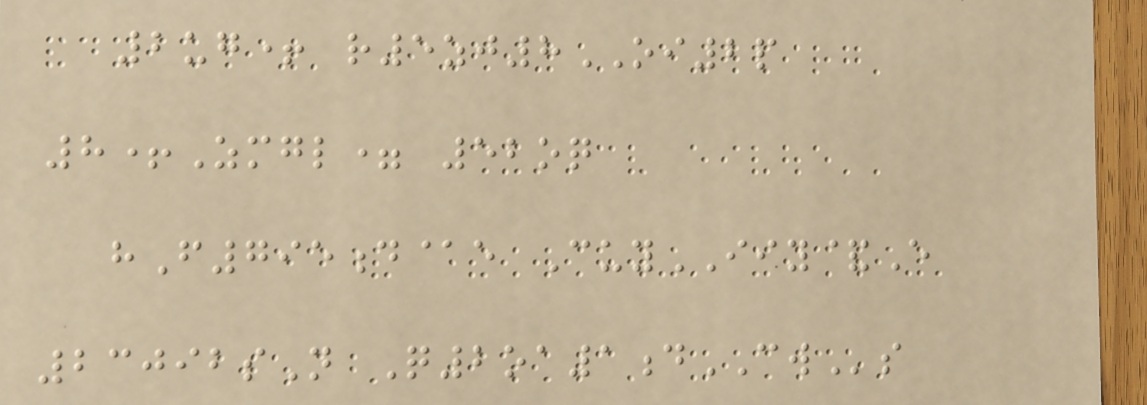2ug+ r5zj8OI2p
8+Zmgl= 52oq
hF795d@e CuyIIY&E
23092sN Q2oa1dCWs
